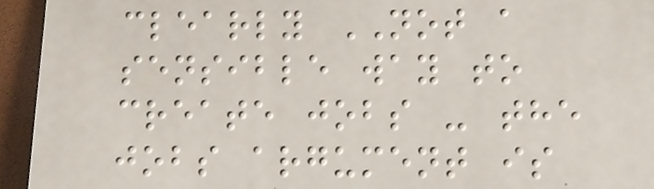clearly NOT a
sensible way to
create jobs - the
jobs argument is
